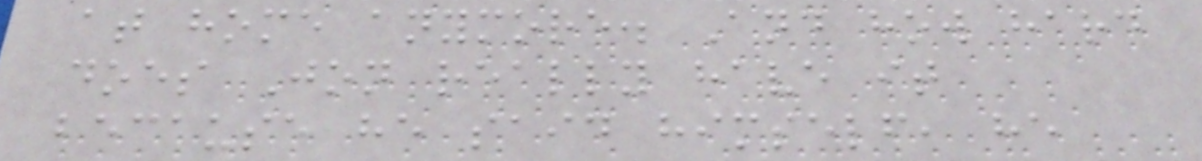at home anymore. And how hard
does Jon really have it
because he said himself, he
